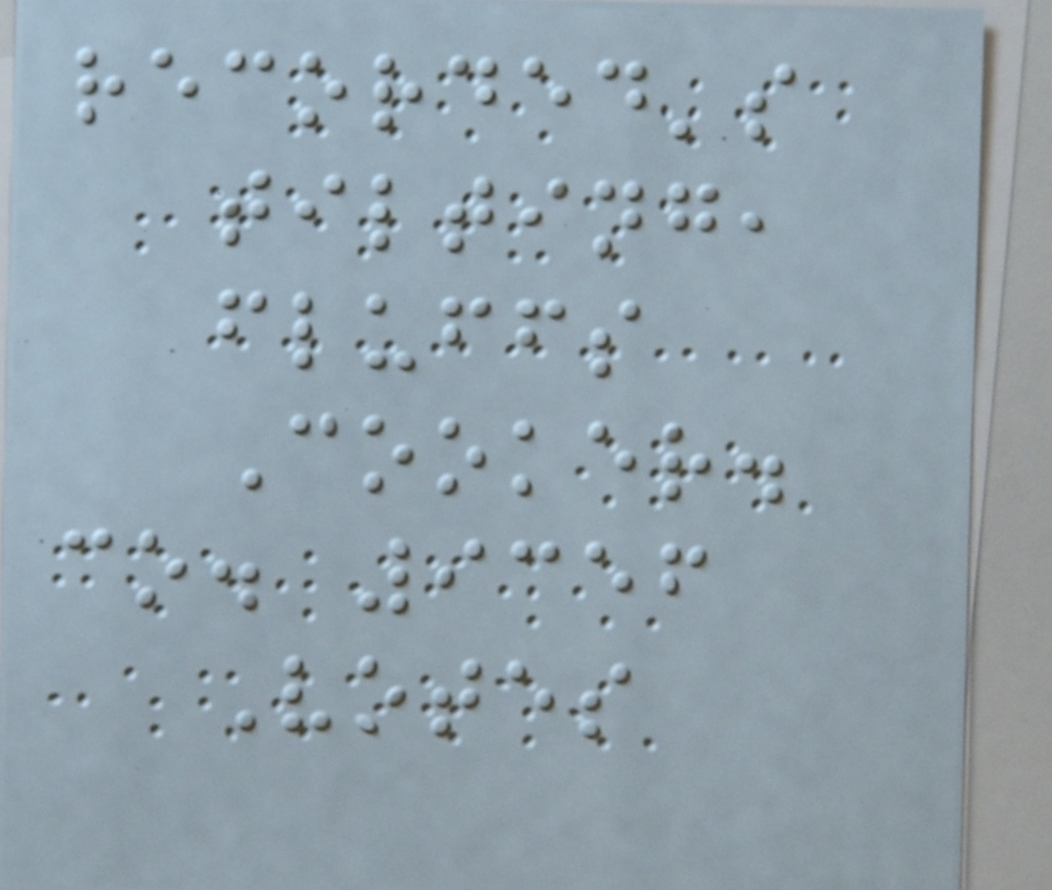recorded's
tilting,
fluffs
Cooker.
co. 9356
Votes
